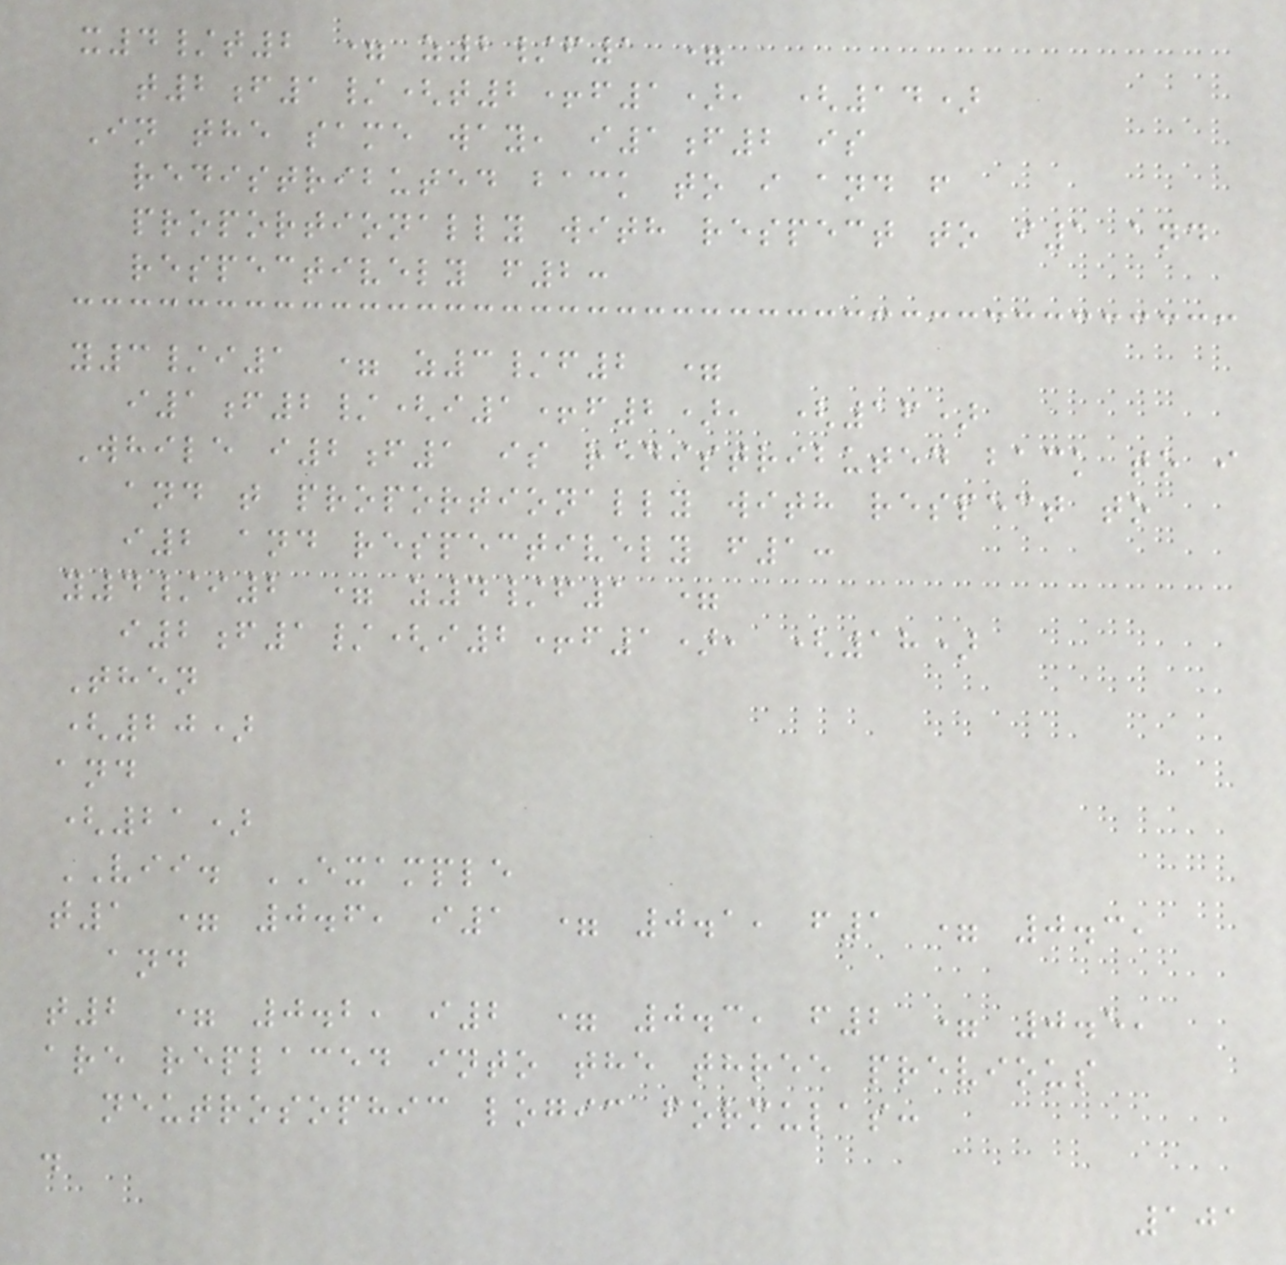x4/t2 = z2/f1 =
t2f1/(t2+f1), (14)
In the same way, i1f2 is
redistributed back to i and f
proportionally with respect to i1 and
respectively f2:
y3/i1 = z3/f2 =
i1f2/(i1+f2), (16)
While i2f1 is redistributed back to i
and t proportionally with respect to
i2 and respectively f1:
y4/i2 = z4/f1 =
i2f1/(i2+f1), (18)
Then
(20)
and
(21)
VII. EXAMPLE
t1 = 0.6, i1 = 0.1, f1 = 0.3,
and
t2 = 0.2, i2 = 0.3, f2 = 0.5,
are replaced into the three previous
neutrosophic logic formulas:
.
101
